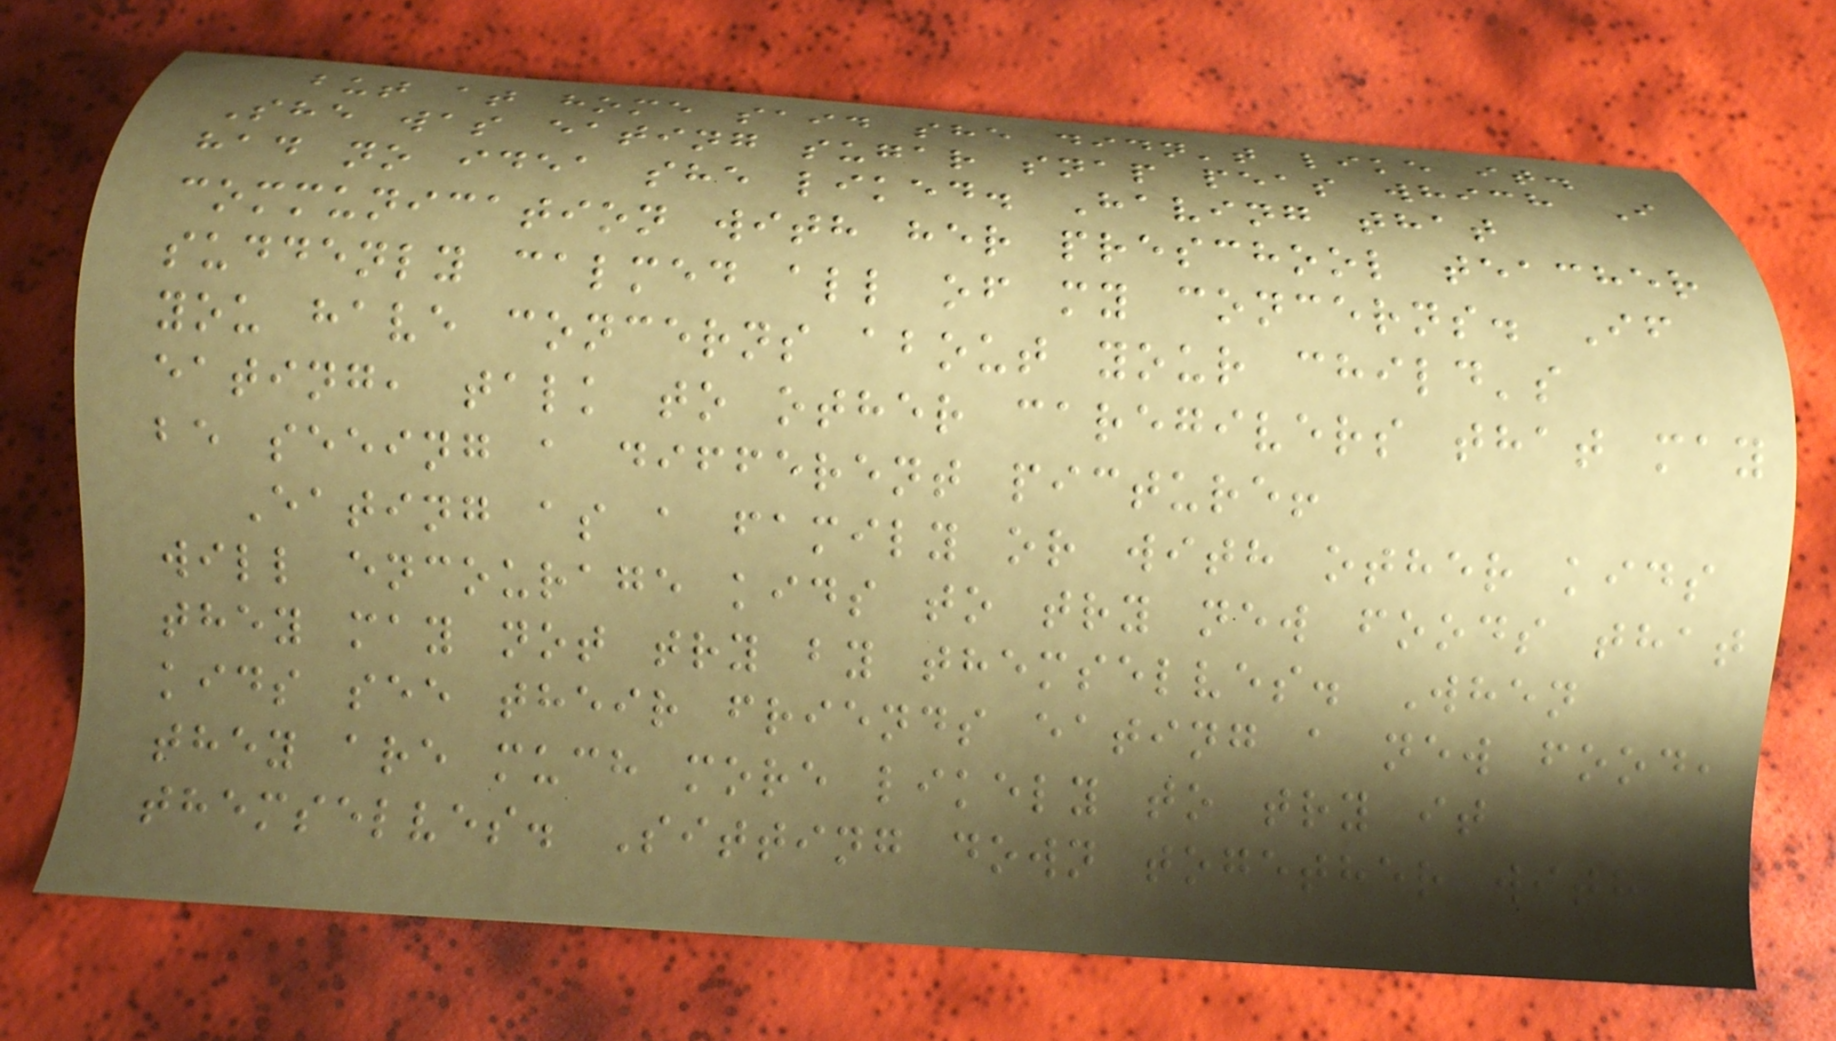but at home said she didn't like it.
She was eating sugar snap peas which I
had no idea she liked. Having that
communication with her preschool teacher
suddenly calmed all of my concerns. If
you have concerns about your child's
eating, talk to other caregivers that may
be seeing a different picture!
Eating as a family or with other kids
will encourage kids to try new foods that
they may not try by themselves. When
kids see their friends eating a new food,
they are much more likely to try it
themselves. Sitting down together with
